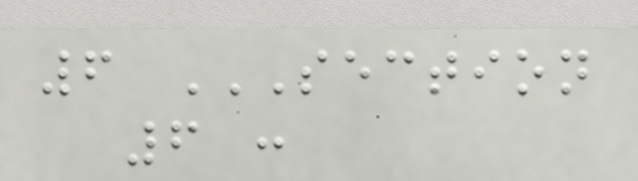6 SECTION
6 :
